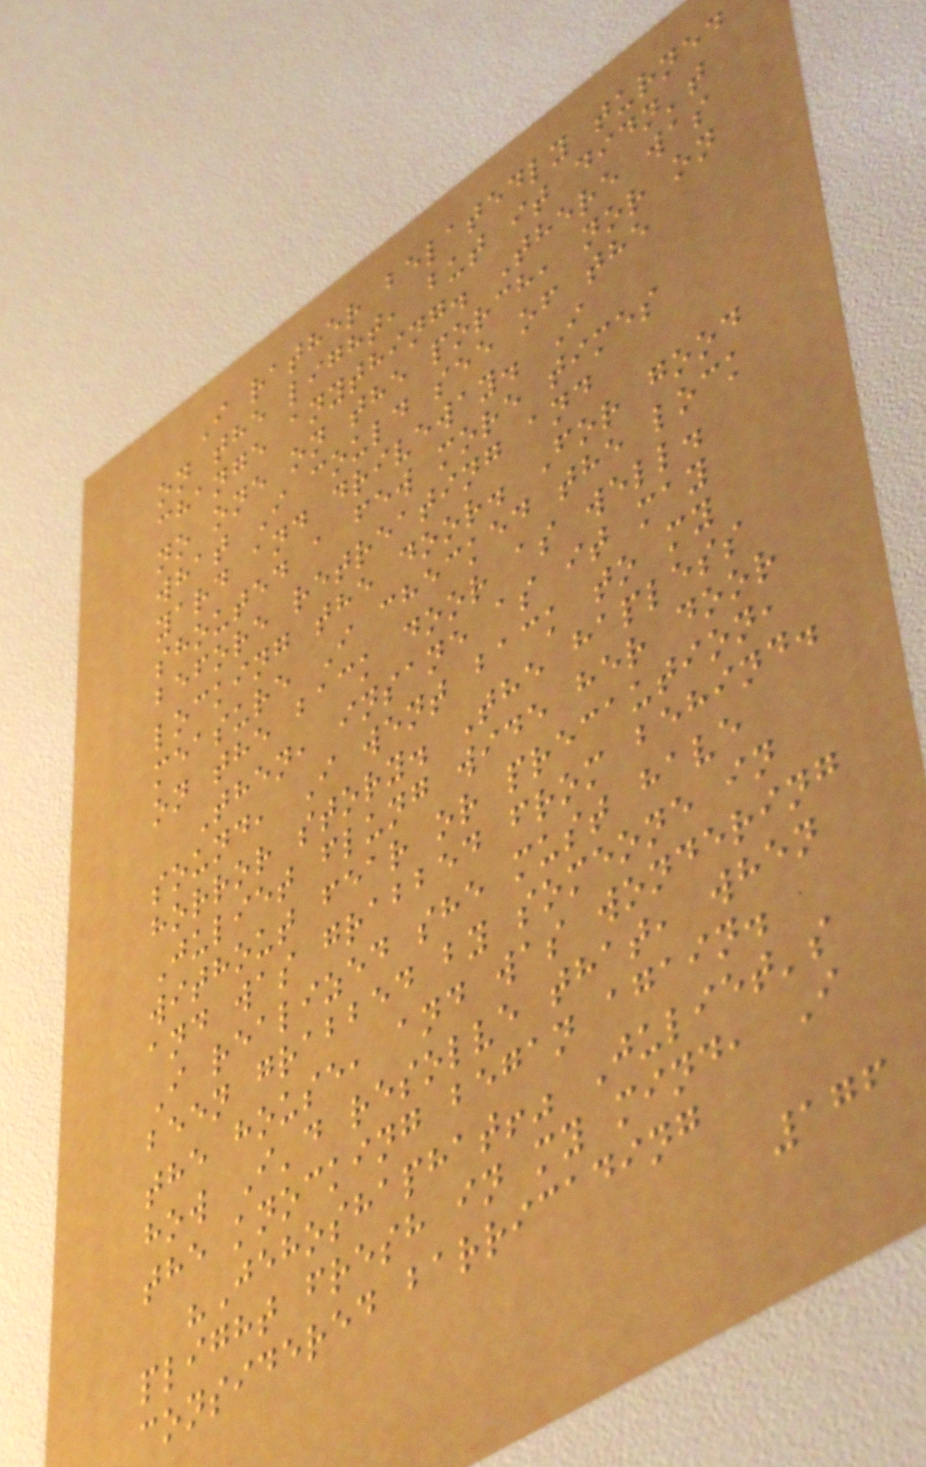I rather belatedly turned
on the light, but it didn't
change anything. There was
no one on the porch, nor on
what I could see of the
yard and driveway. I
shouted a few more times
before retreating and
locking the door. For good
measure I checked the lock
on the back door as well.
Then, insane as it may
sound, I went back to my
horror story. The hapless
Juliet flung wide her door
without fear or precaution,
and was grabbed from behind.
I realized she must have
been grabbed by someone in
the house, and was wondering
how I'd resolve that, when
the knocking began again.
"Jehoshaphat!" Juliet's
plight fresh in my mind, I
considered barricading
176
